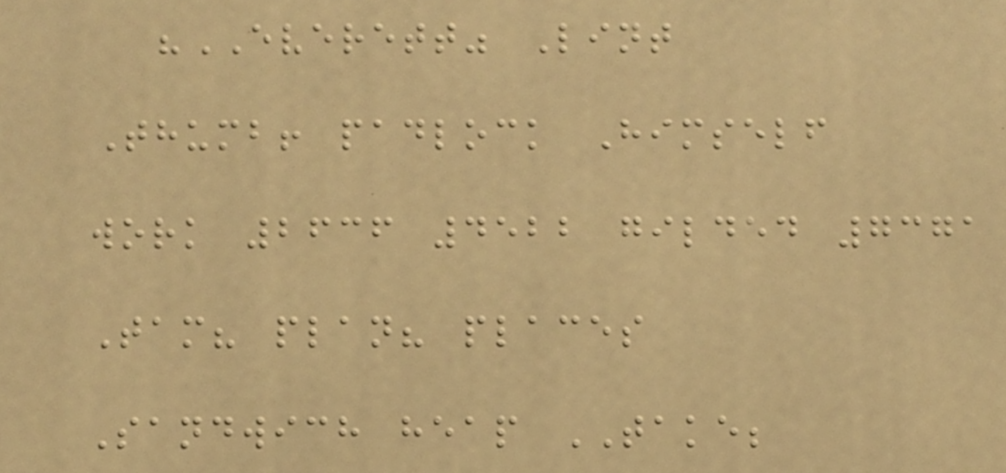"EVERETT" Lint
Thumb! padlock Himself
work 2636 4522 gilded 7371
Tam? plan? places
Sandwich heap TAKE;
